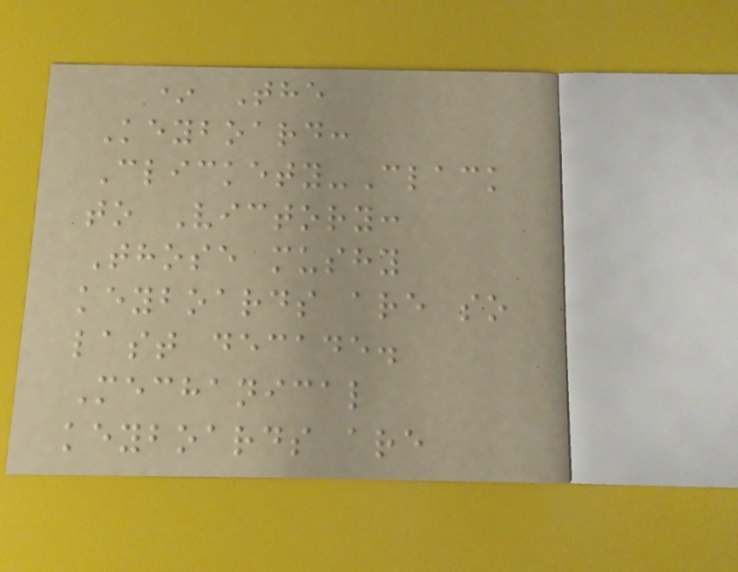* The
Keyboard:
Clickety-Clack
to Victory:
Those mushy
keyboards are so
last decade.
Mechanical
keyboards are
